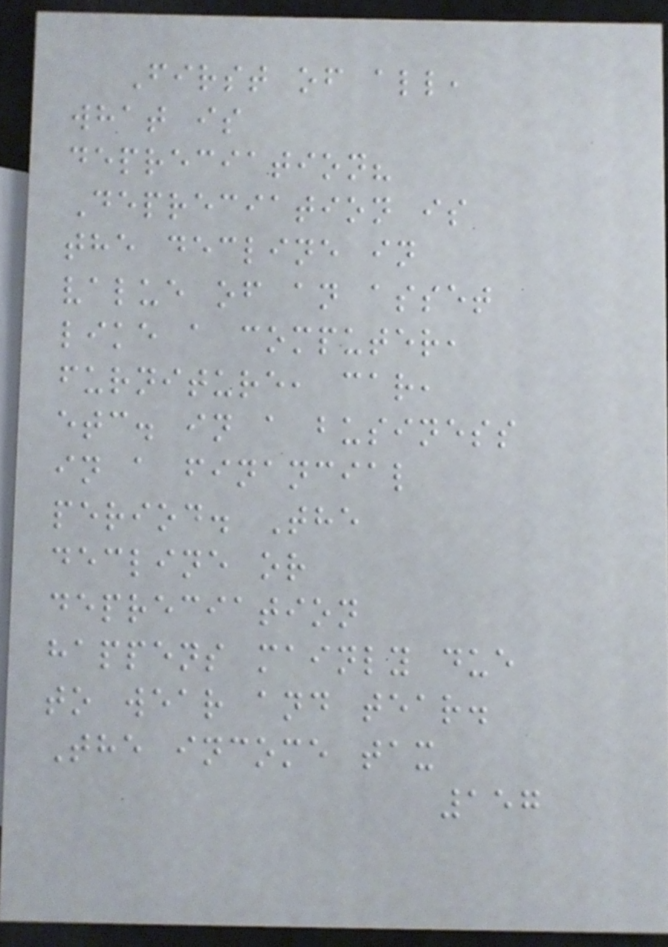First of all,
what is
depreciation?
Depreciation is
the decline in
value of an asset
like a computer,
furniture, car,
etc. in a business
in a financial
period. The
decline or
depreciation
happens mainly due
to wear and tear.
The income tax
157
